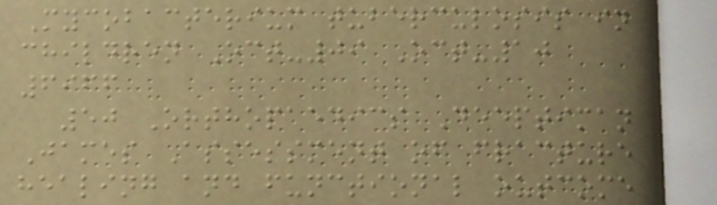Mycobacterium tuberculosis in
children Oct-09 Oct-10
6966
50 Orthopaedics Deeptiman
James Assessment of fracture
healing and functional outcome
